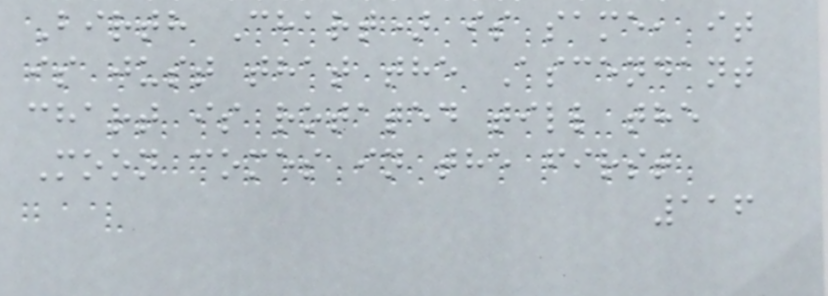Birth Chart) is same, it
is just that the Ascendant
chart is rotated till the
Moon comes in the first
116
